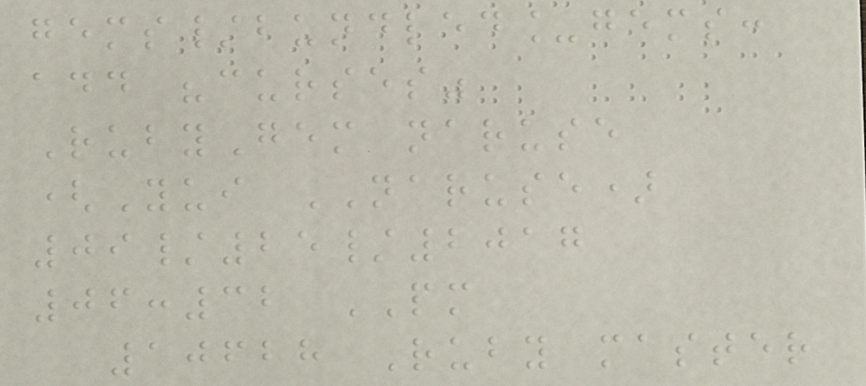gems/bundled_gems:
add "curses"
RubyGem naruse
(Yui NARUSE)
09/25/2017
06:32 PM
10628 Ruby master
